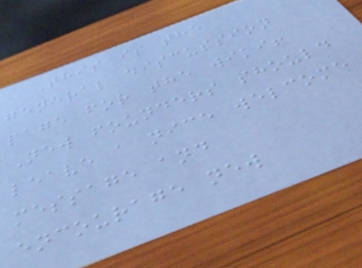This is the
general discussion
page for the wiki!
New founders should
leave a nice welcome
message and
encourage new
